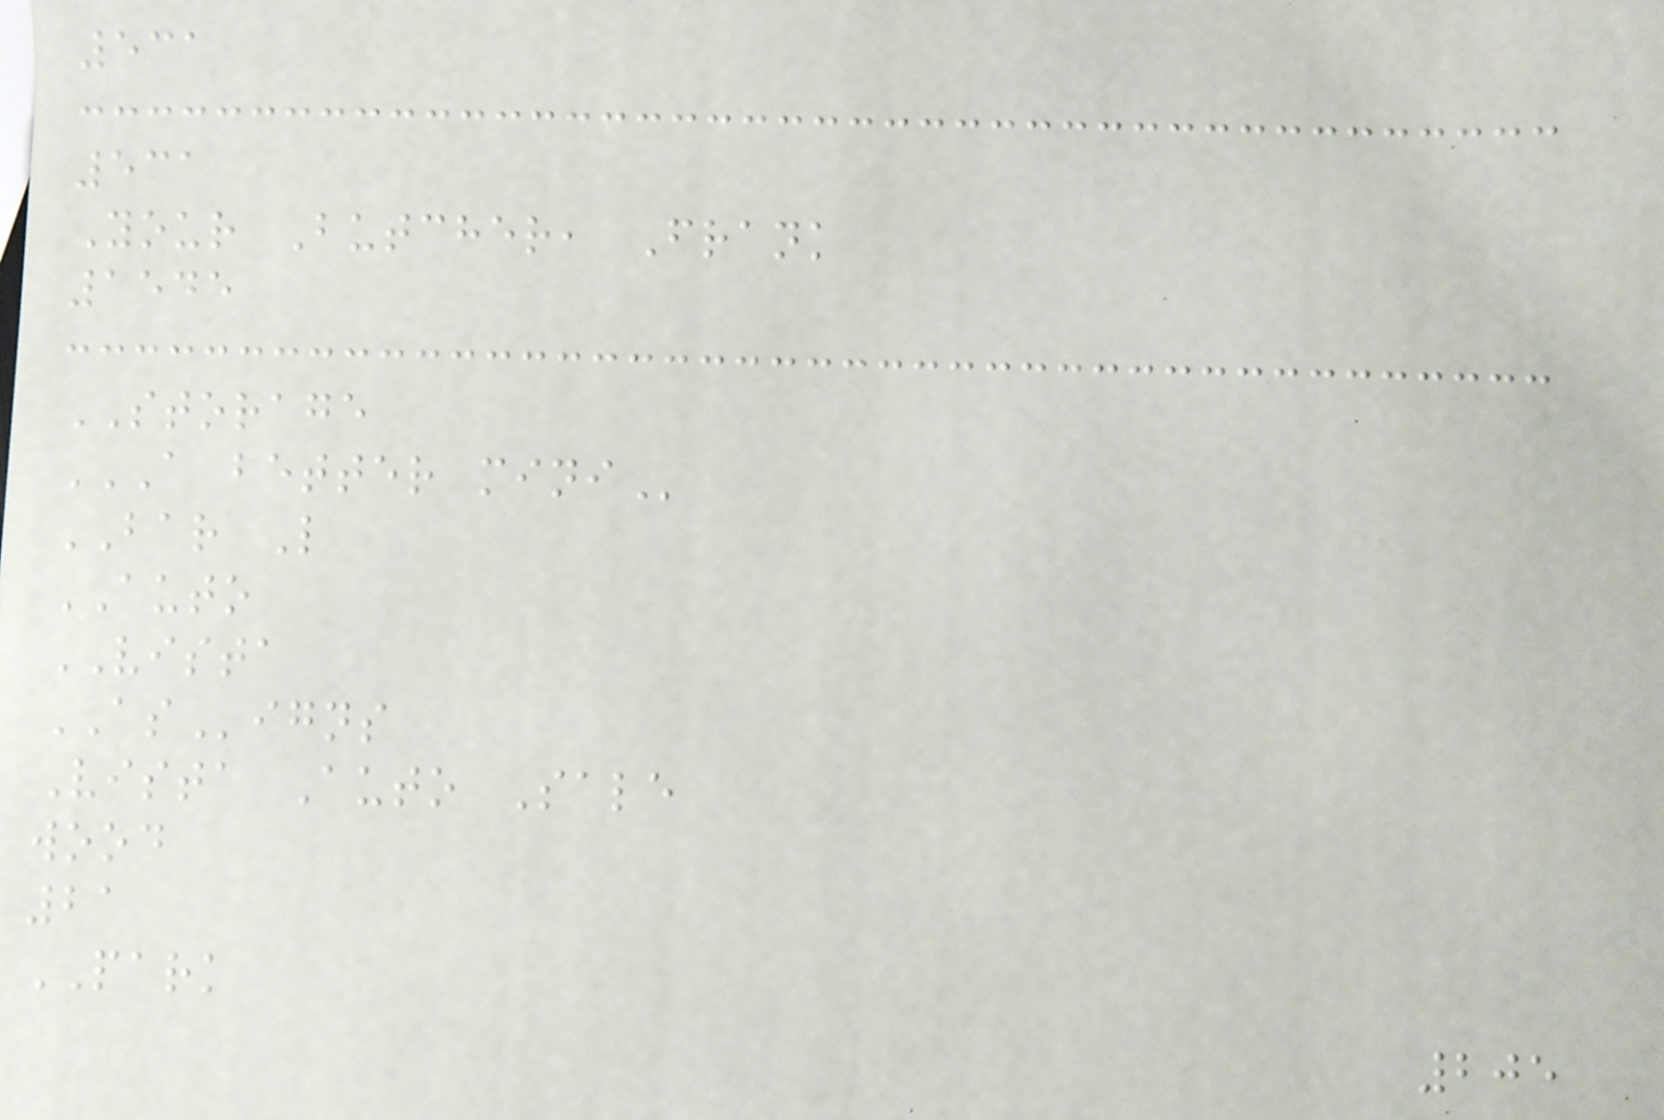531
531
Your Butcher, Frank
1545
STORAGE
A BETTER MINI
BAR L
AUTO
VISTA
ASigns
Vista Auto Sale
wood
21
PARK
205
